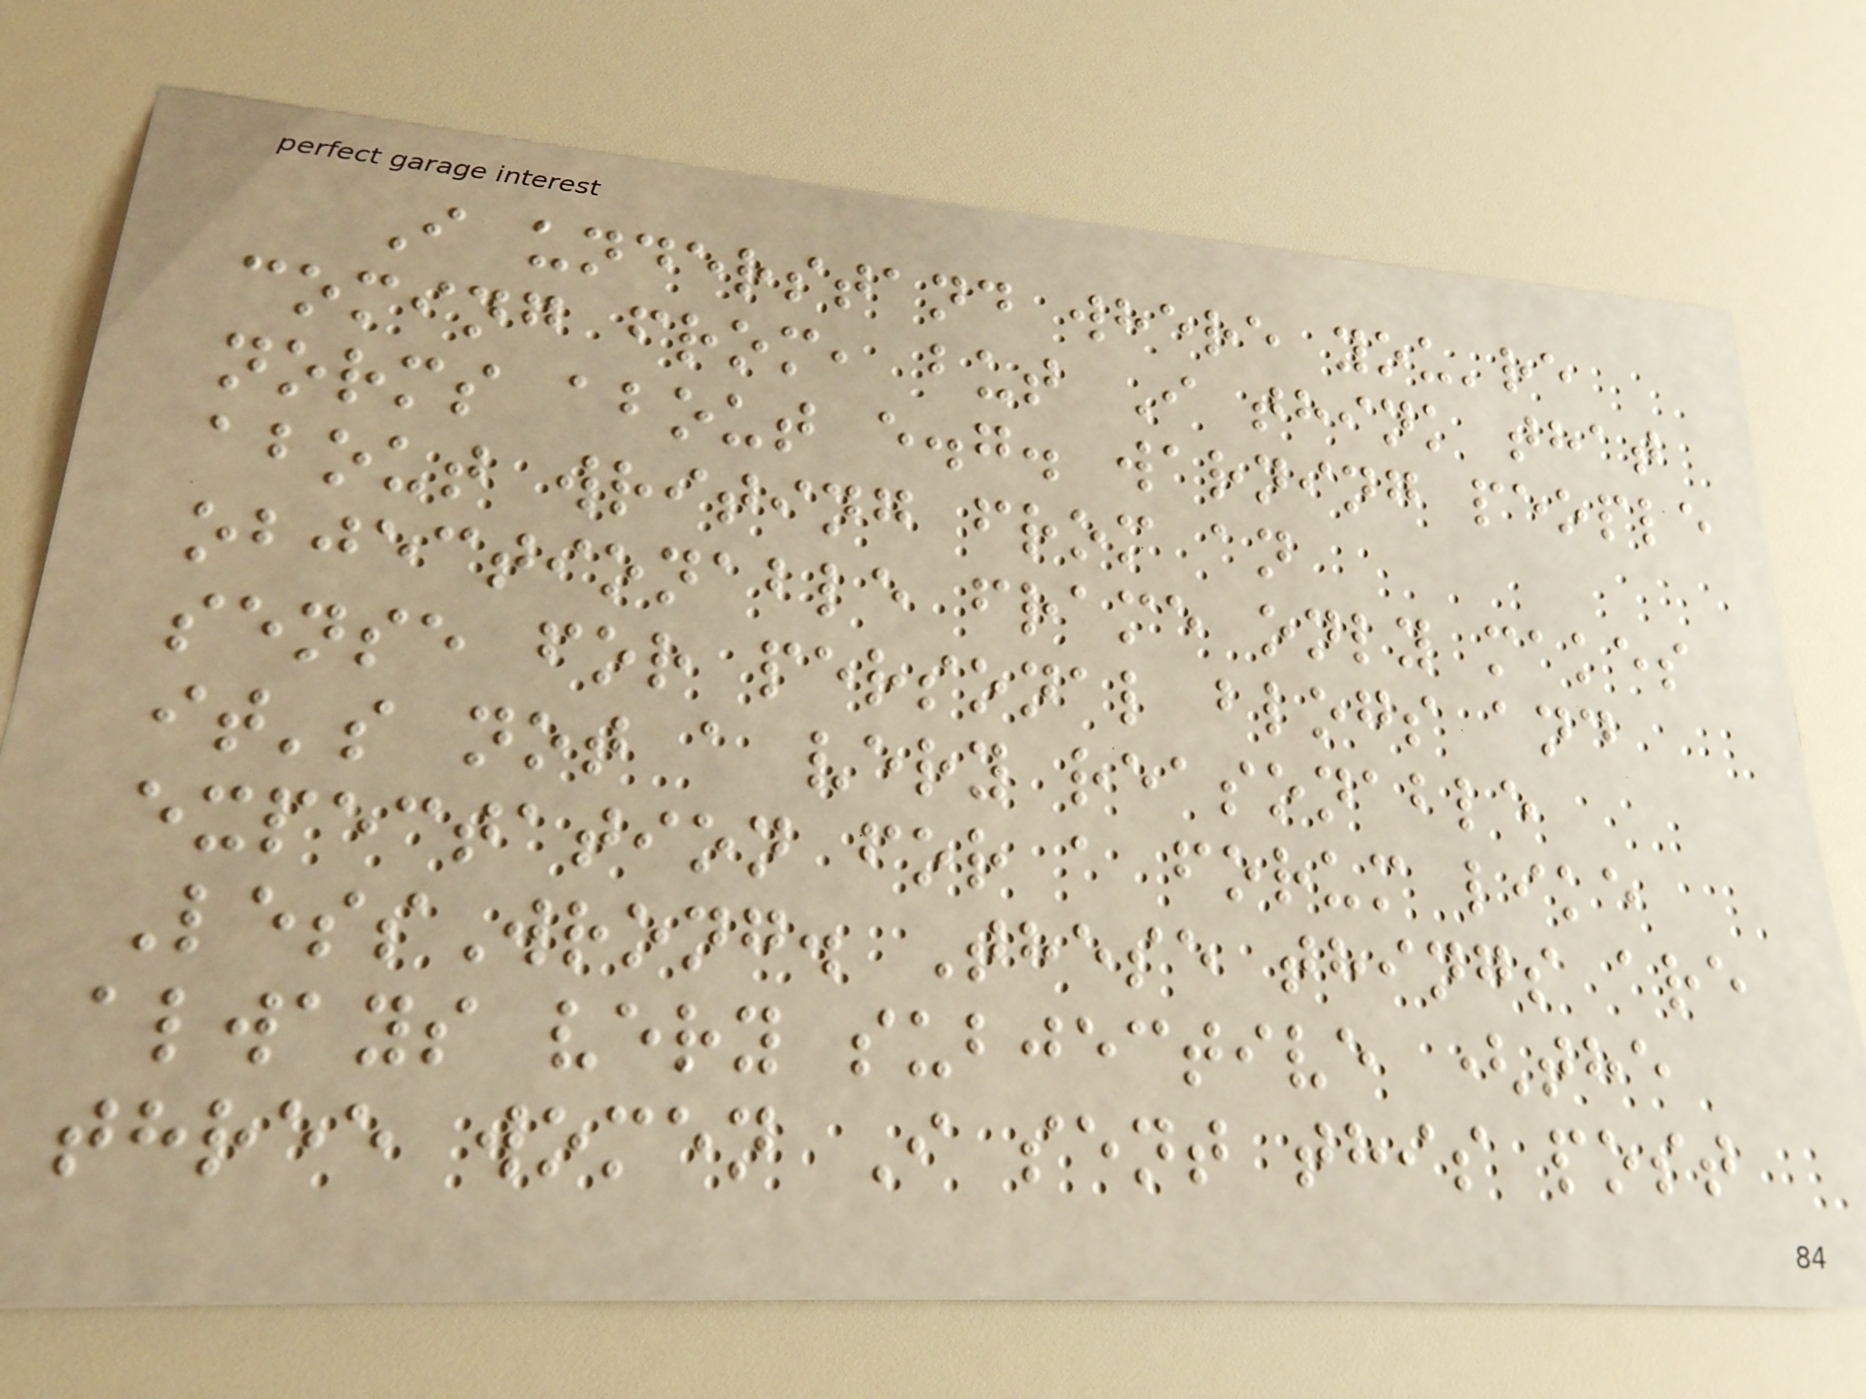I understand where you're
coming from, but I think that
norms about e.g. warning people
about writing from an
objectionable frame only makes
sense for personal blogs and
it's not a very reasonable
expectation for a forum like
LessWrong. These things are
always very subjective (the
three women I sent this post
